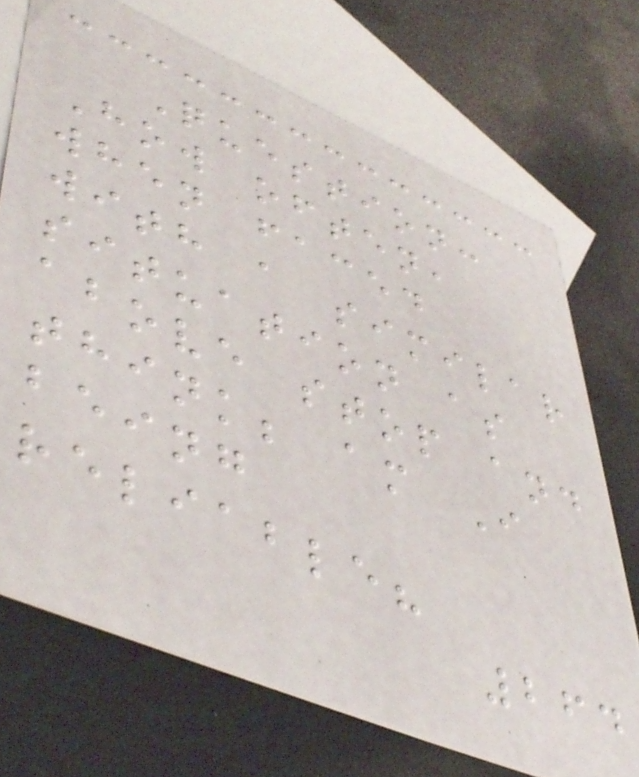Question:
How often,
when faced
with a similar
situation as
above stop and
think; am I
being
reliable?
264
